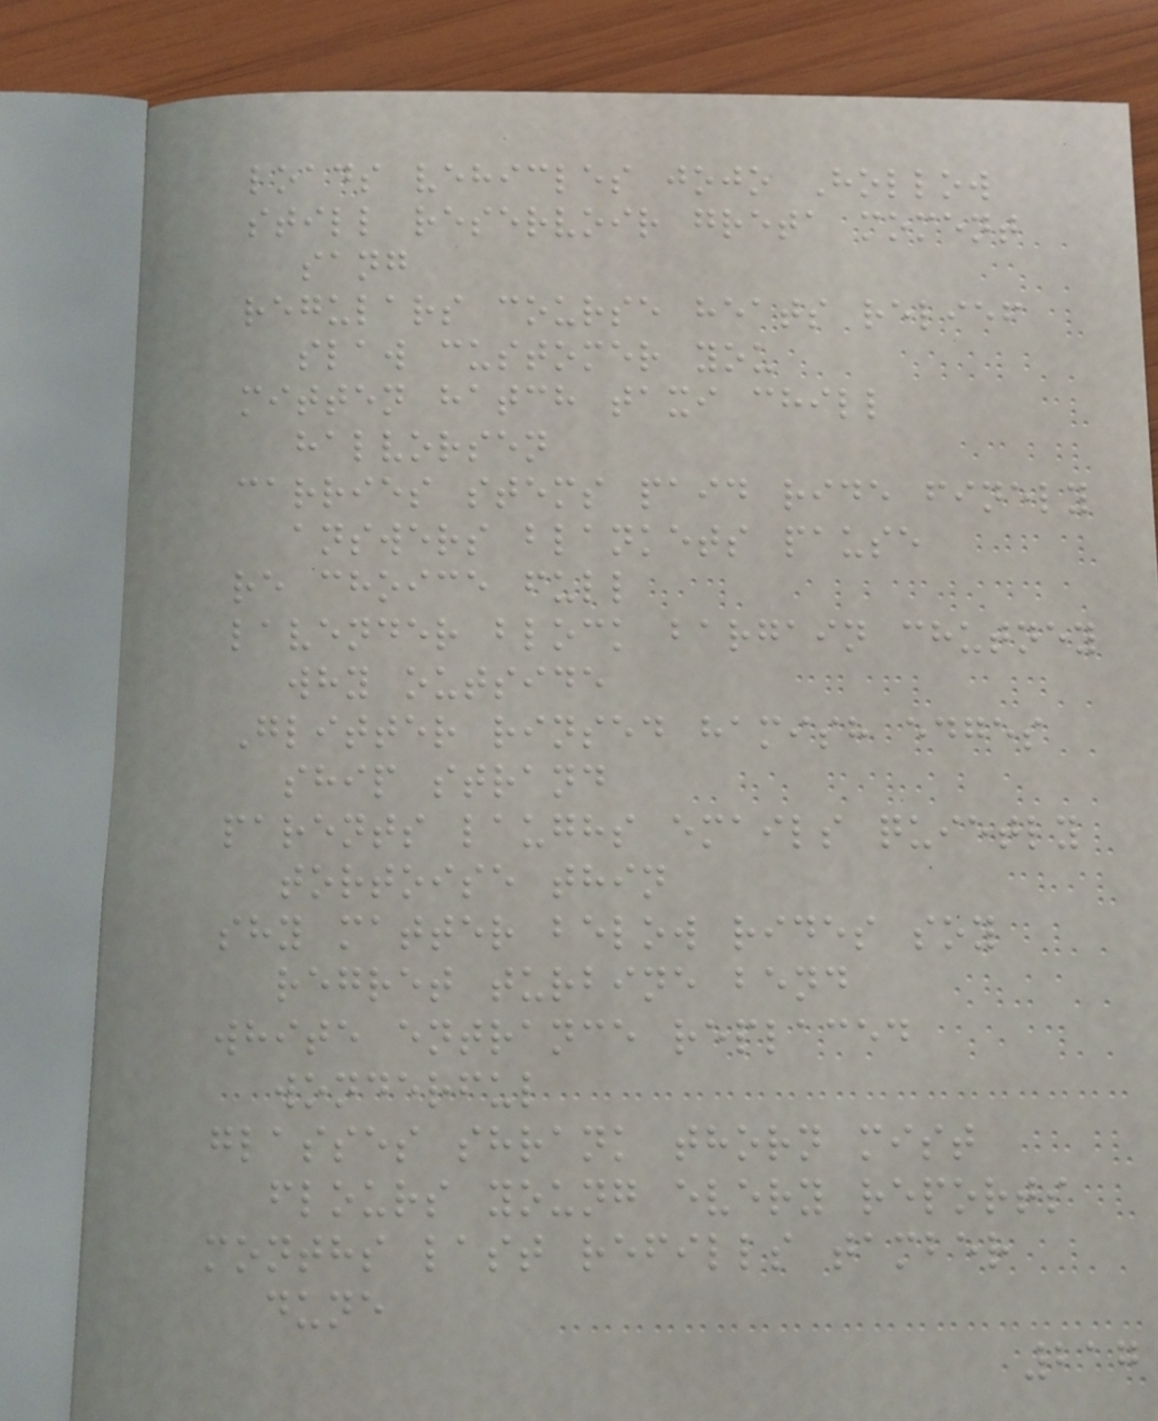loads vehicles jojo Hollow
still reservoir greta moment
sang
regulars course heats relief
slaw customer you
mitten hatch taxi chill
halvorsen
carries stems paid ride finely
answers blankets pause
re choice full
lavender block bargain chutney
why outside
Glitter rinsed hamish edges
ship strand
parents laughs emails quietly
tortoise thin
shy matter below rides soy
regret turbine bend
white entrance replaced
wonderful
glasses shrank thorn mist
flours young every reports
months last refills tamber
dune
217
